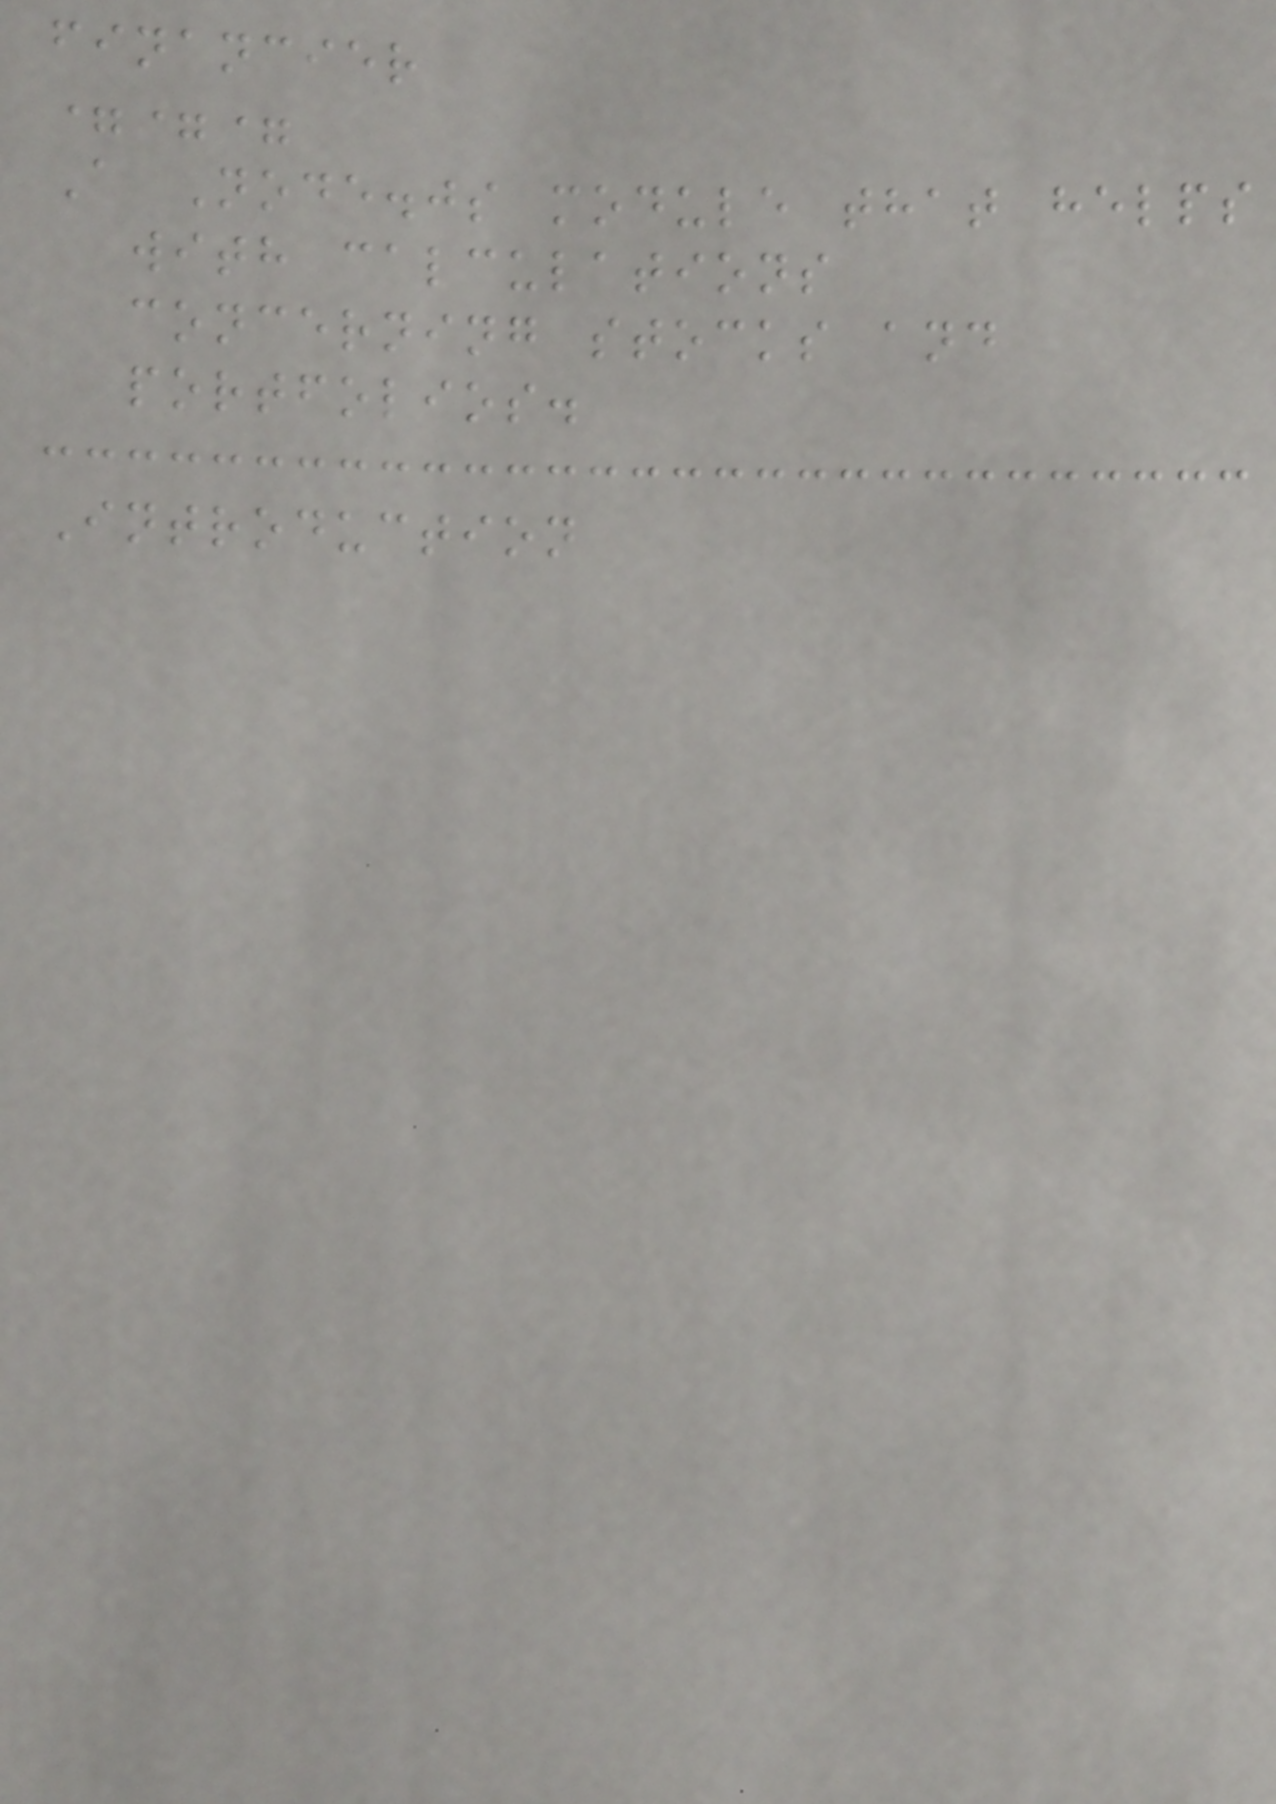financier
===
A Node.js module that helps
with calculations
concerning stocks and
portfolios.
Introduction
